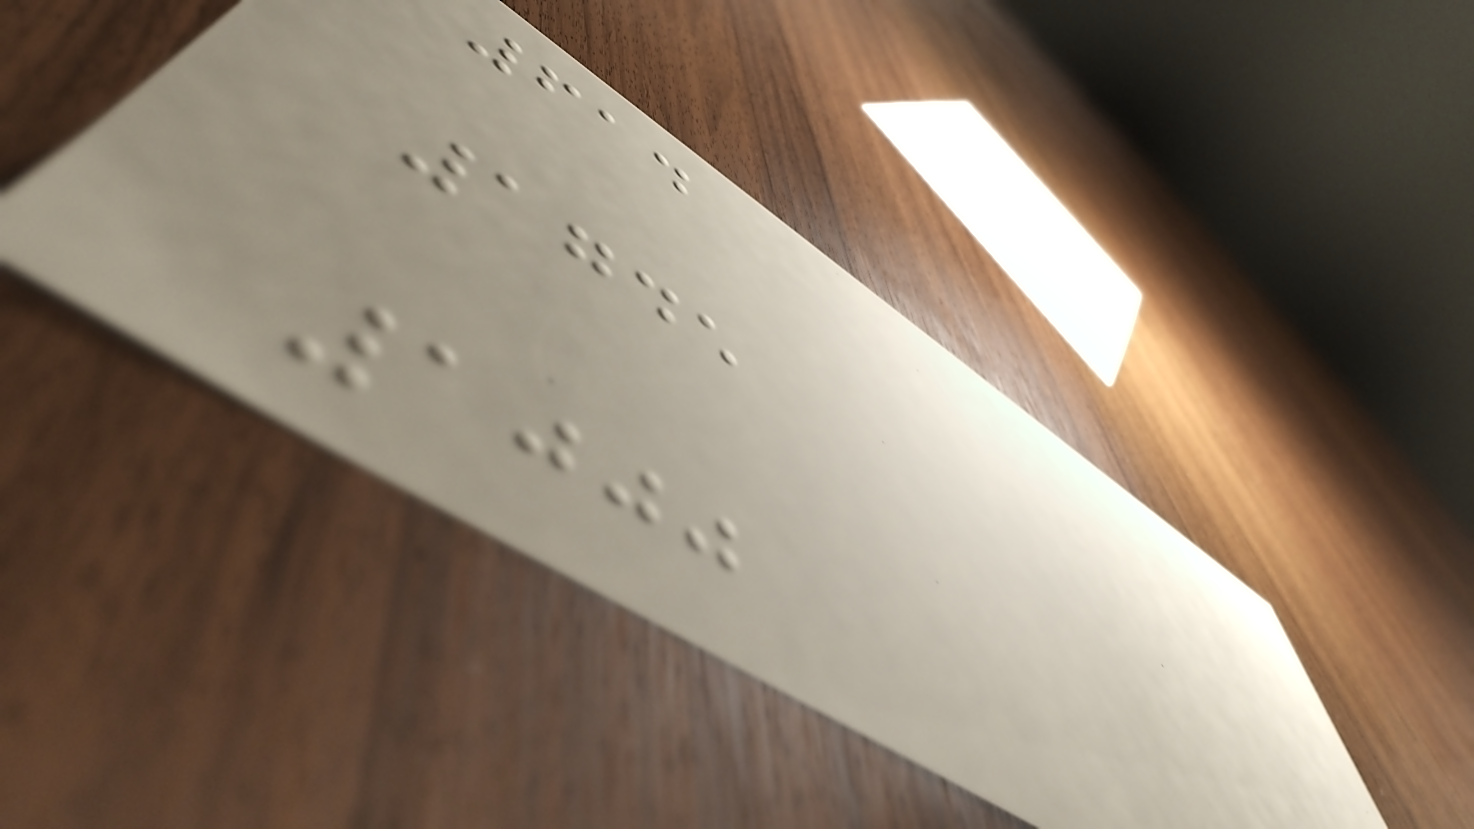614
1745
1000
